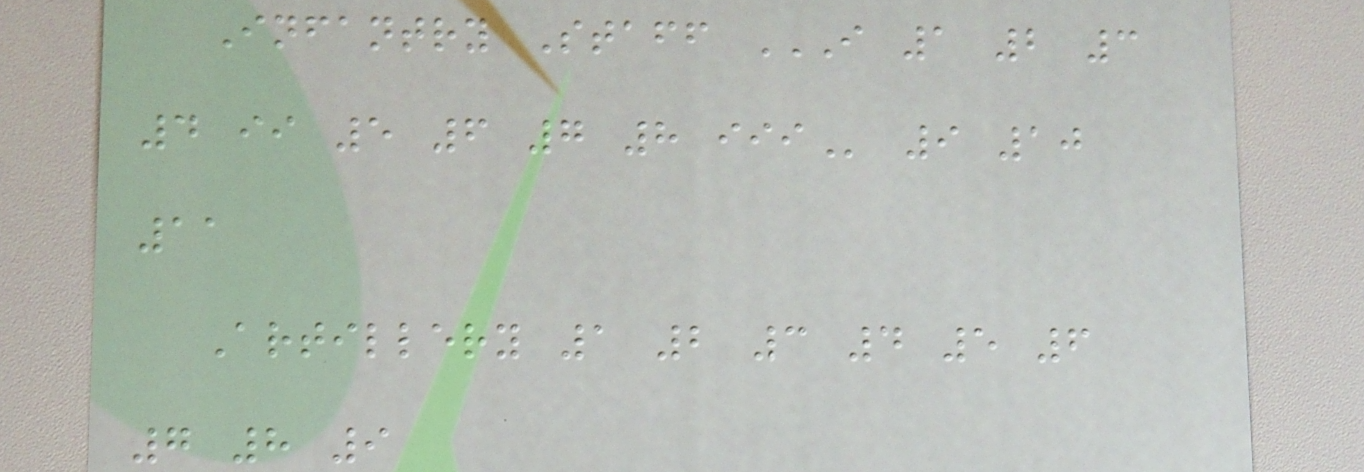Infantry Staff I 1 2 3
4 II 5 6 7 8 III 9 10
11
Artillery 1 2 3 4 5 6
7 8 9
